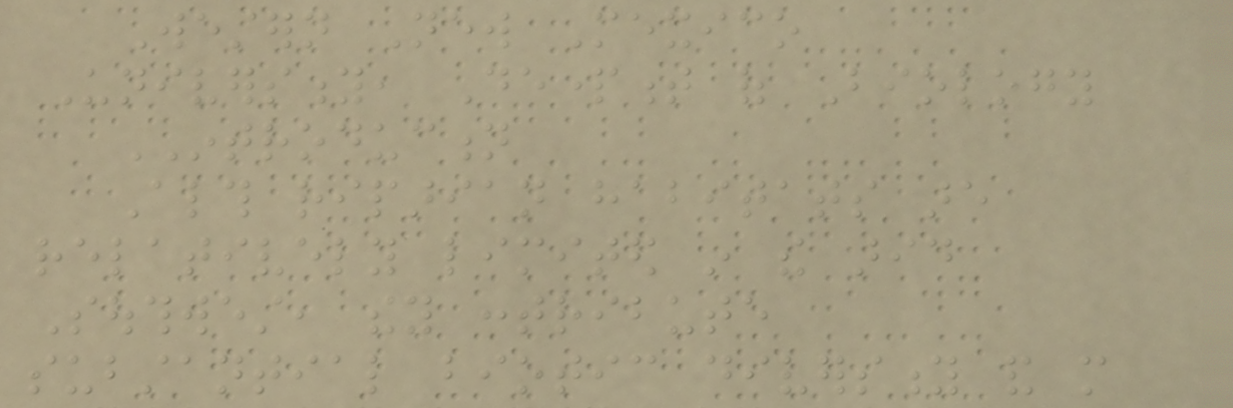Western New Mexico
University, Department of Biology
INTRODUCTION
Although riparian habitats are
relatively limited in the arid
Southwest, they contribute
substantial biotic diversity and more
